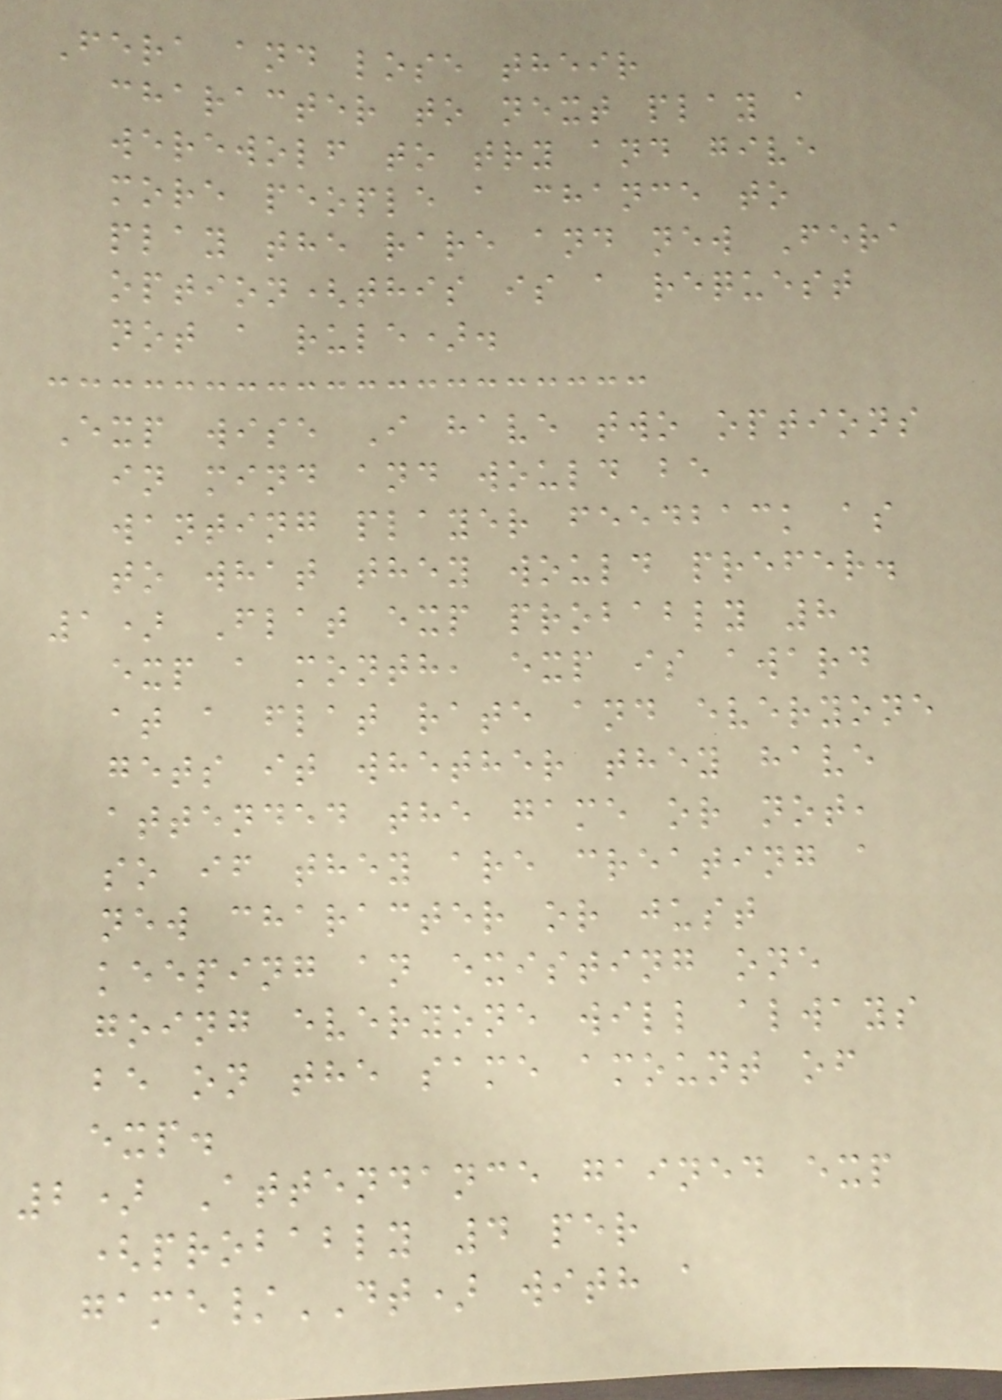Fera and lose their
character to next play a
werewolf to try and give
more people a chance to
play the rare and new Fera
option(this is a request
not a rule).
Exp wise I have two options
in mind and would be
wanting player feedback as
to what they would prefer.
1) Flat exp probably 8
exp a month, exp is award
at a flat rate and everyone
gets it whether they have
attended the game or not,
so if they are creating a
new character or just
keeping an existing one
going everyone will always
be on the same amount of
exp.
2) Attendance gained exp
(probably 4 per
game/DT) with a
